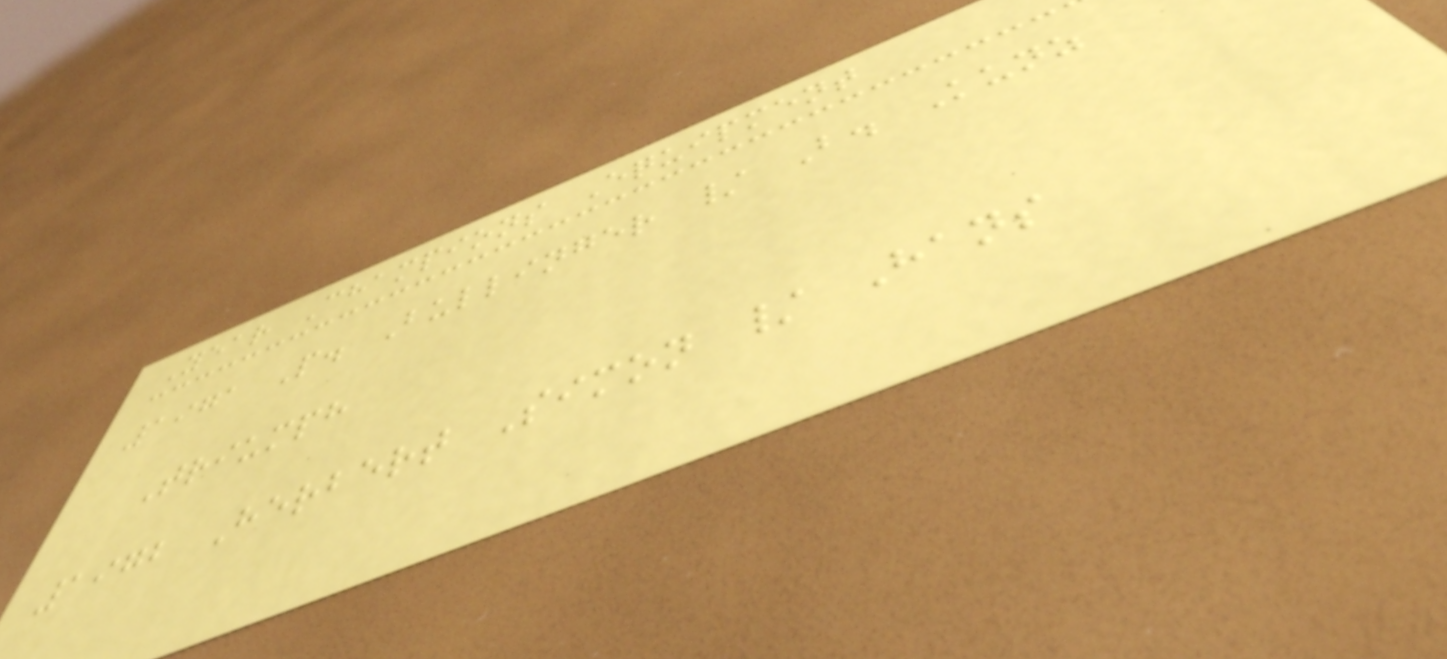Year Champions Equipment
1971 P. Bullinger / B. Kunz
Triumph
1972 Herbert Simon / Hans
